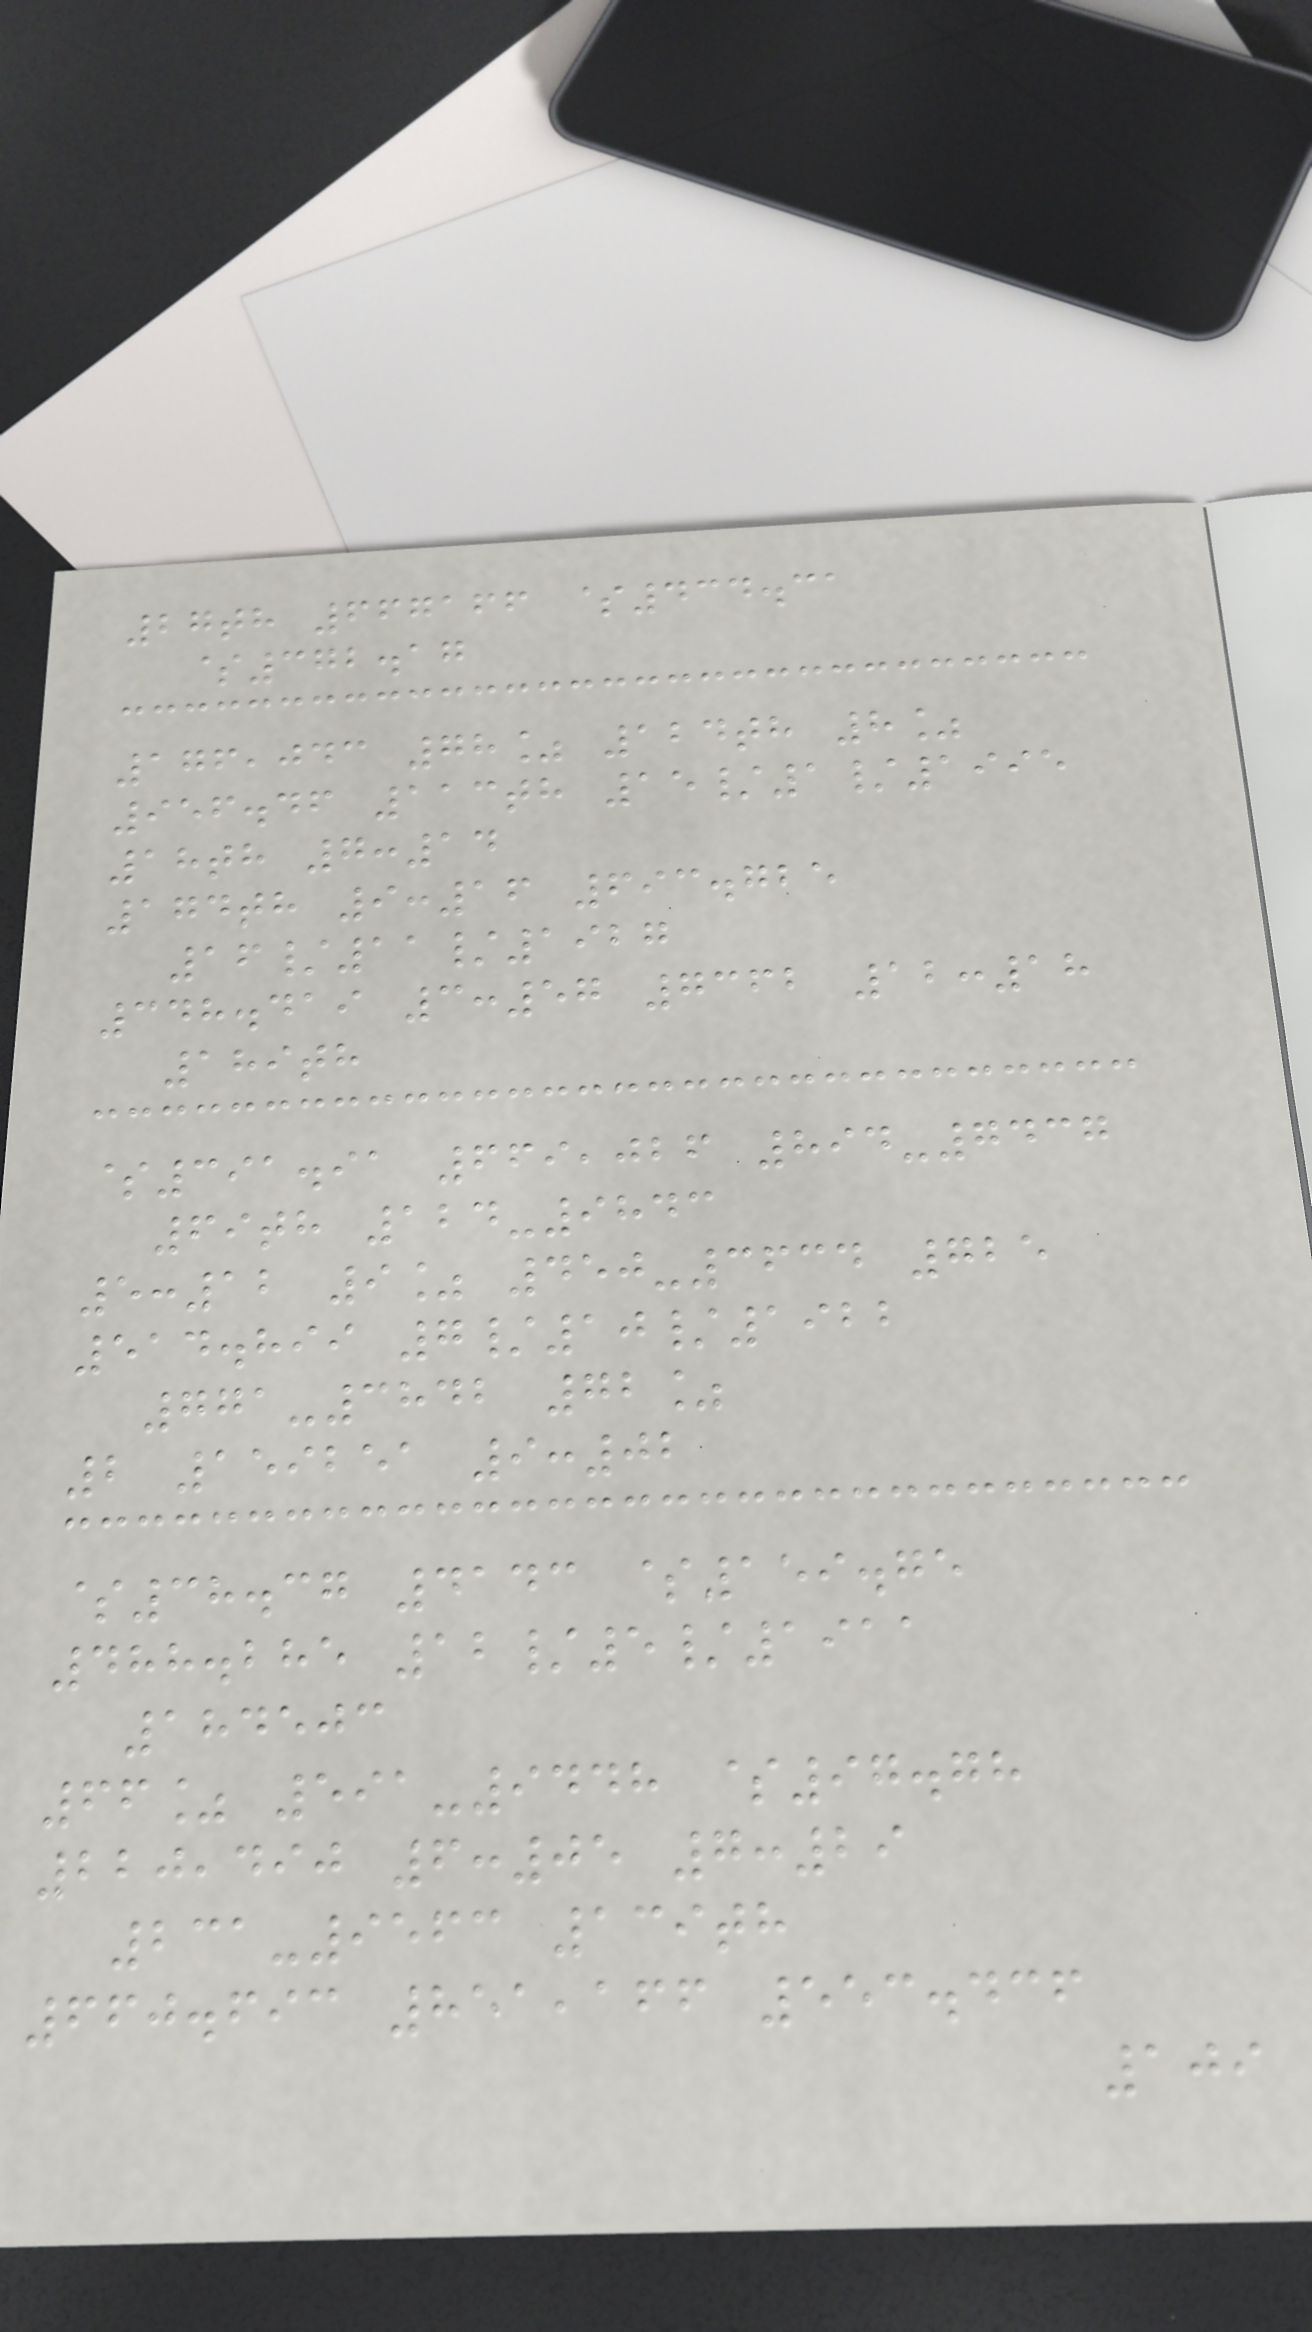27th 667166 $434.31
$372.17
176,043 78% 124th 8%
956.46 113th 15/1/1995
18th 7:14
174th 9:16 693.725
16/11/1927
348.419 3:57 7362 12:18
189th
$391.91 669,026 894-7437
69th 124-9843
5:12 9% 450-3634 725
514.899 7/10/1922
771-3842 72%
2 159251 9:02
$38.37 4143 $159.75
488.285 12/5/1911
184503
66% 591-9448 $97.78
220,490 6:05 7:29
231-9563 139th
660.693 851,166 553.436
109
